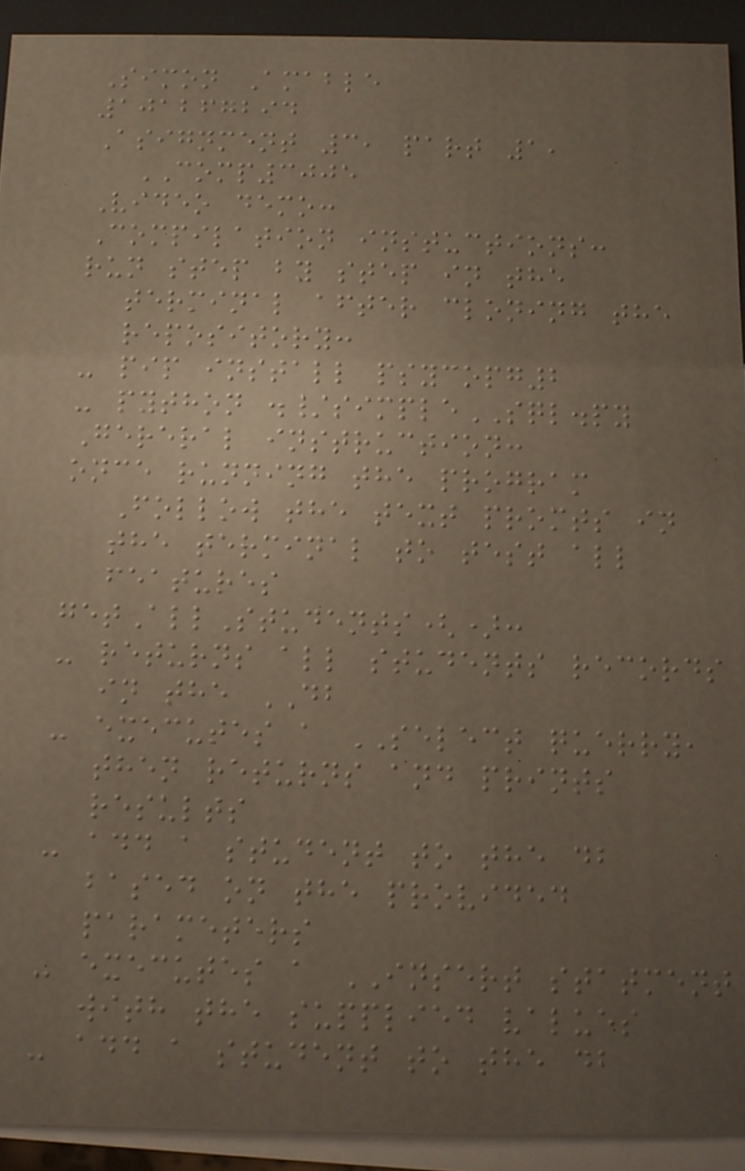Simon Amable
101267294
Asignment 3, part 1,
COMP3005
Video demo:
Compilation instuctions:
run step by step in the
terminal after cloning the
repository:
- pip install psycopg2
- python ./simpleSQL.py
Gereral instruction:
once running the program
Follow the text promts in
the terminal to test all
features
getAllStudents():
- returns all students records
in the DB
- executes a SELECT querry,
then returns and prints
results
- add a student to the db
based on the provided
parameters
- executes a INSERT statment
with the supplied values
- add a student to the db
